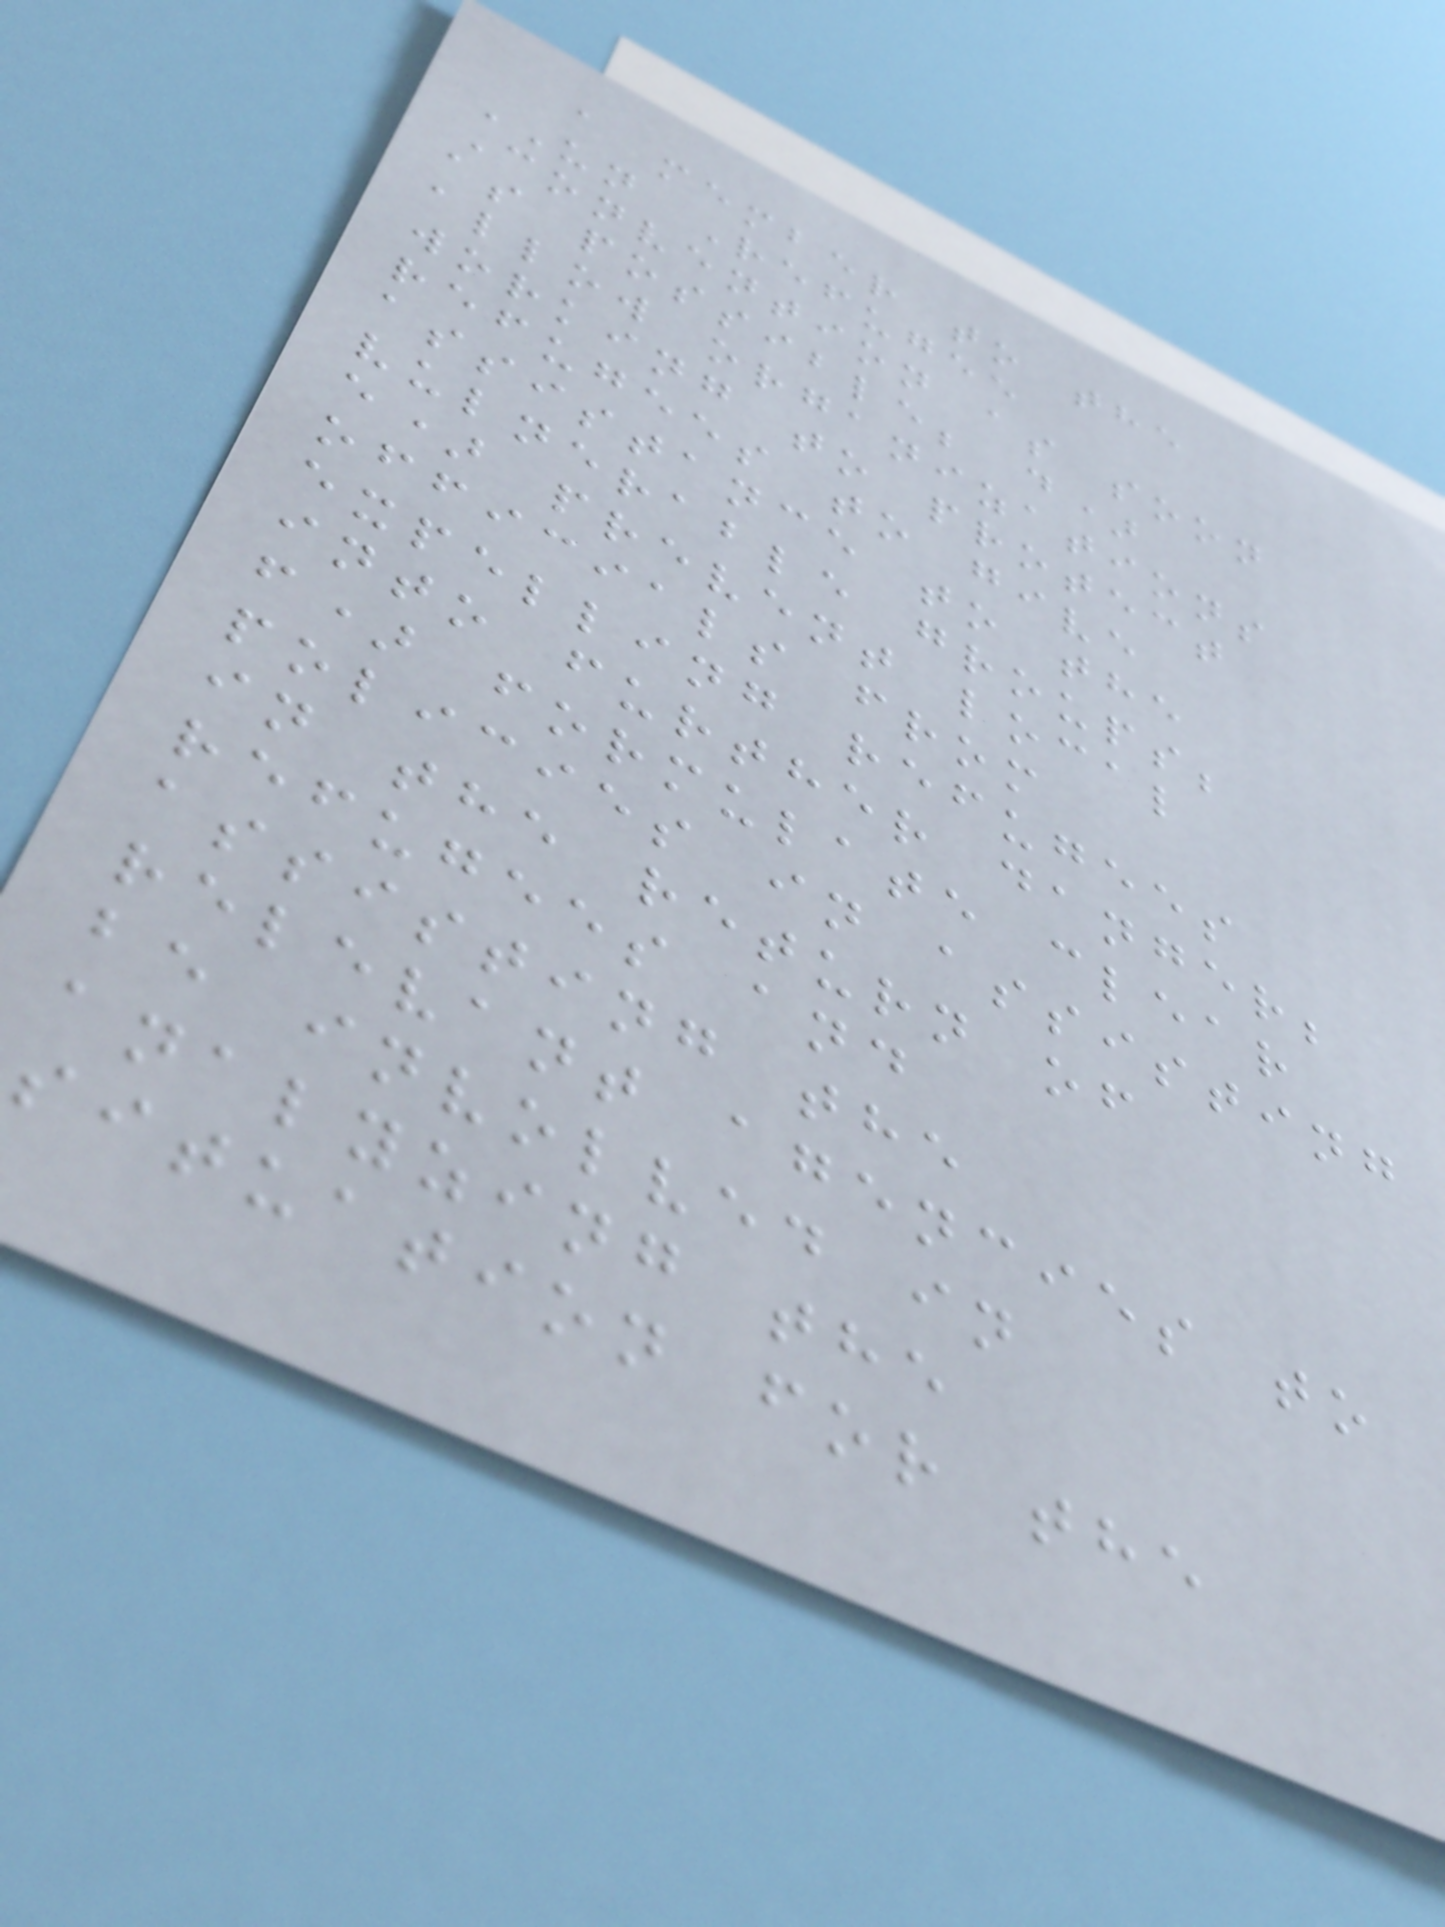a member to the
UN Refugee
Convention as soon
as possible; d)
allow organizations
working to protect
refugees to give
assistance to the
vulnerable groups;
e) prevent local
officials from
expelling refugees
into further danger;
f) formulate clear
policies in assisting
in the return of
refugees and
assisting the
relevant agencies to
be involved in
analyzing the
situation for the
